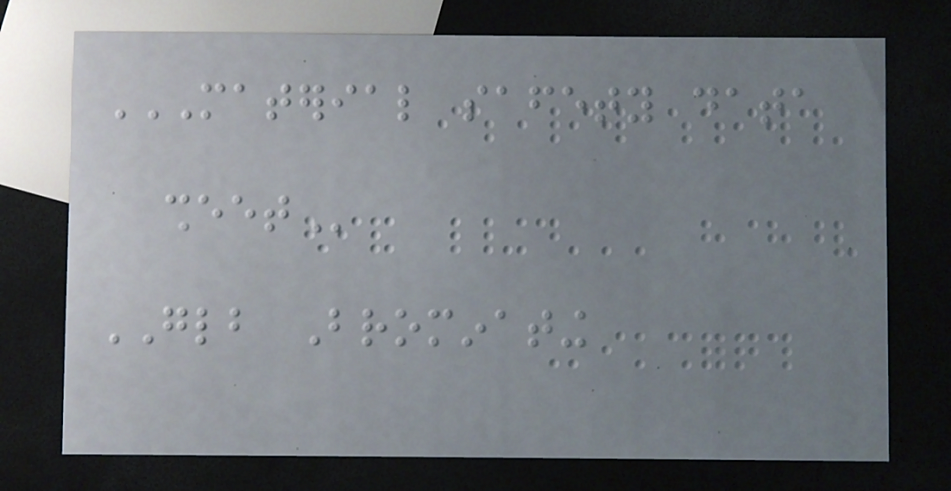MATERIAL SAFETY DATA
SHEET
GLB Brominating
